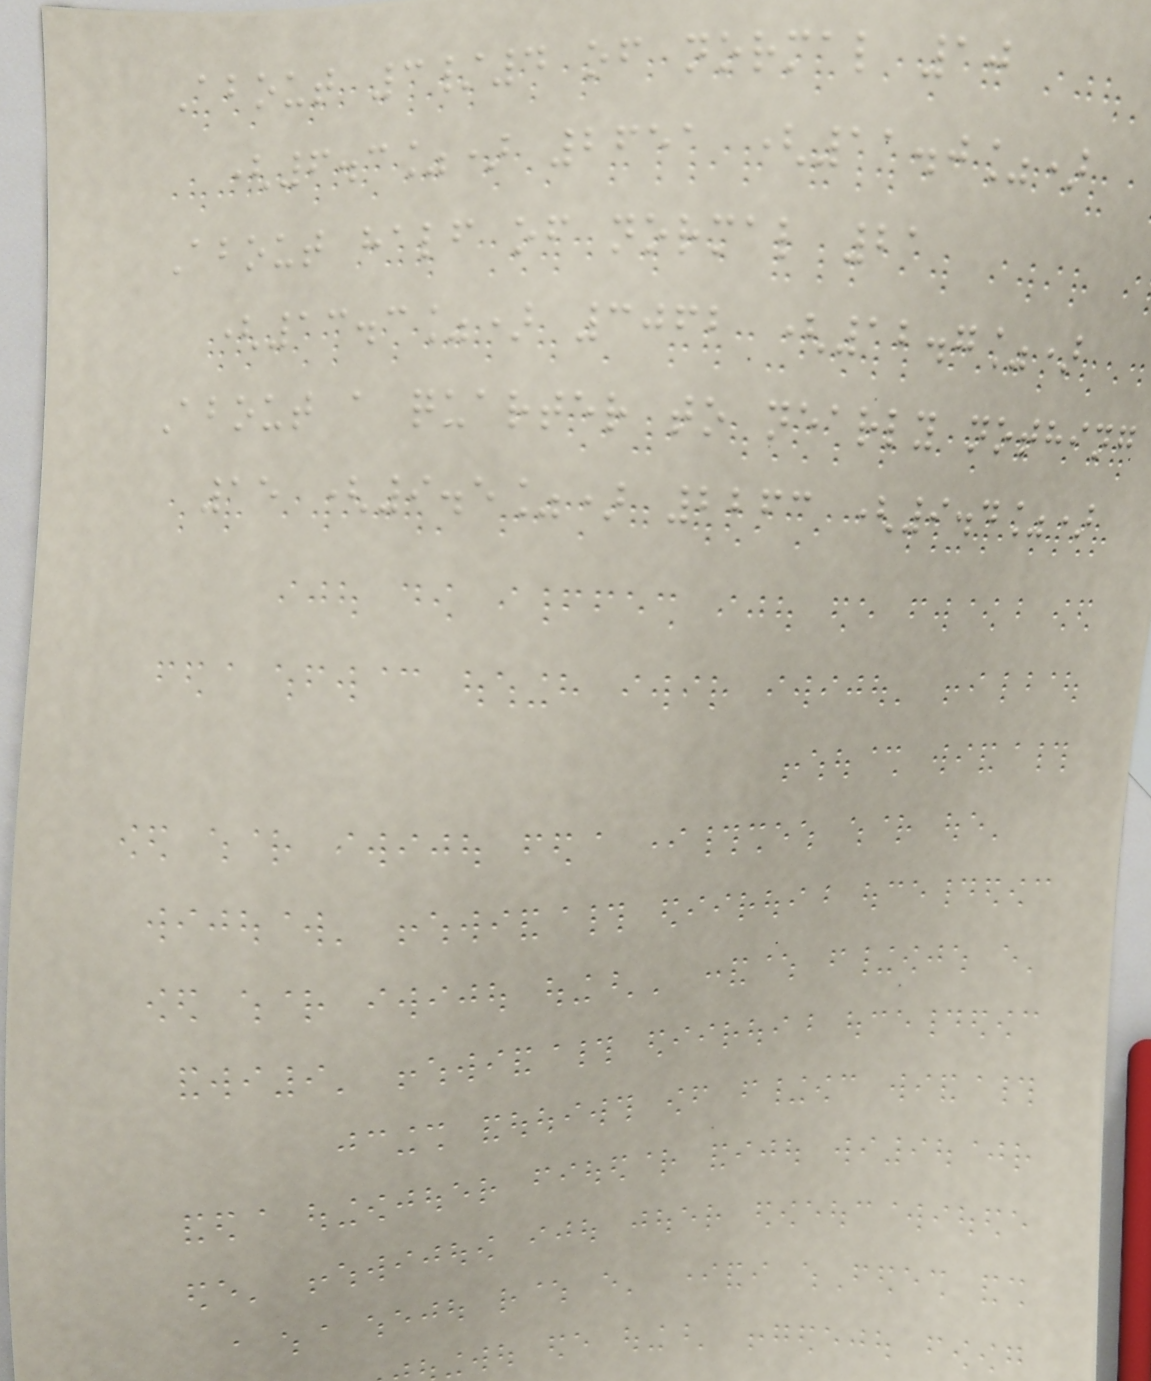About 3/4 of normal 10
(6.3%) 2651 (11.0%)
About half of normal 21
(13.3%) 3062 (12.7%)
About a quarter to nearly nothing
15 (9.5%) 2263 (9.4%)
